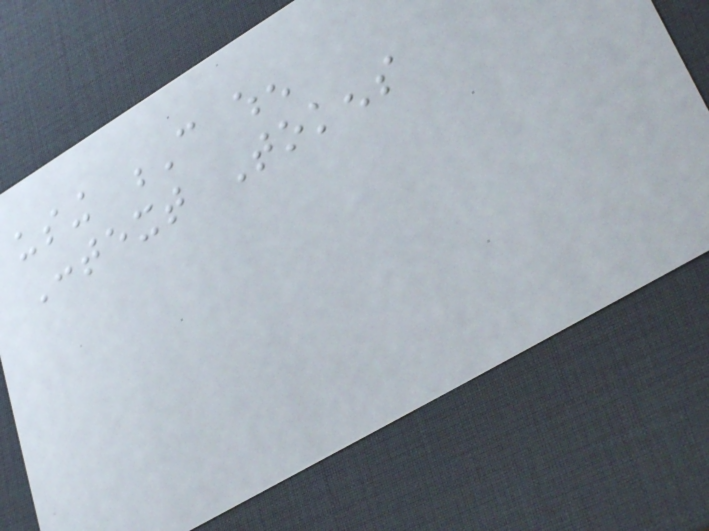using C when
Context Tokens
